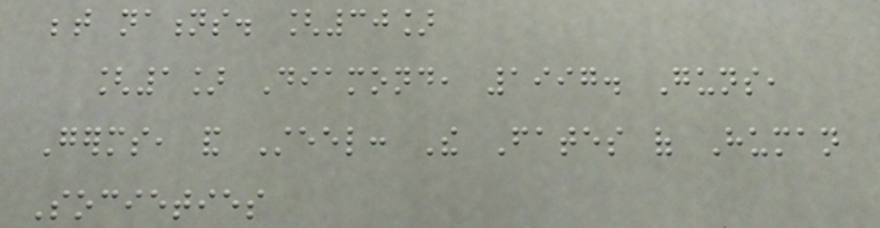between nations. [30]
[1] Diamond, 1997. Guns,
Germs, and Steel: The Fates of Human
Societies
